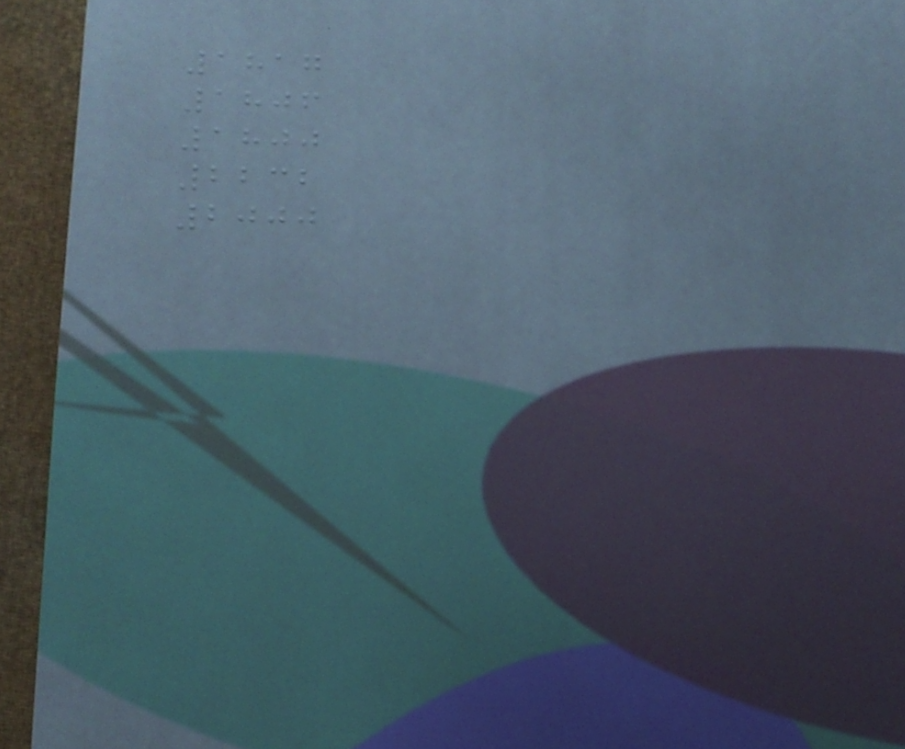1817
1806
1800
2232
2000
